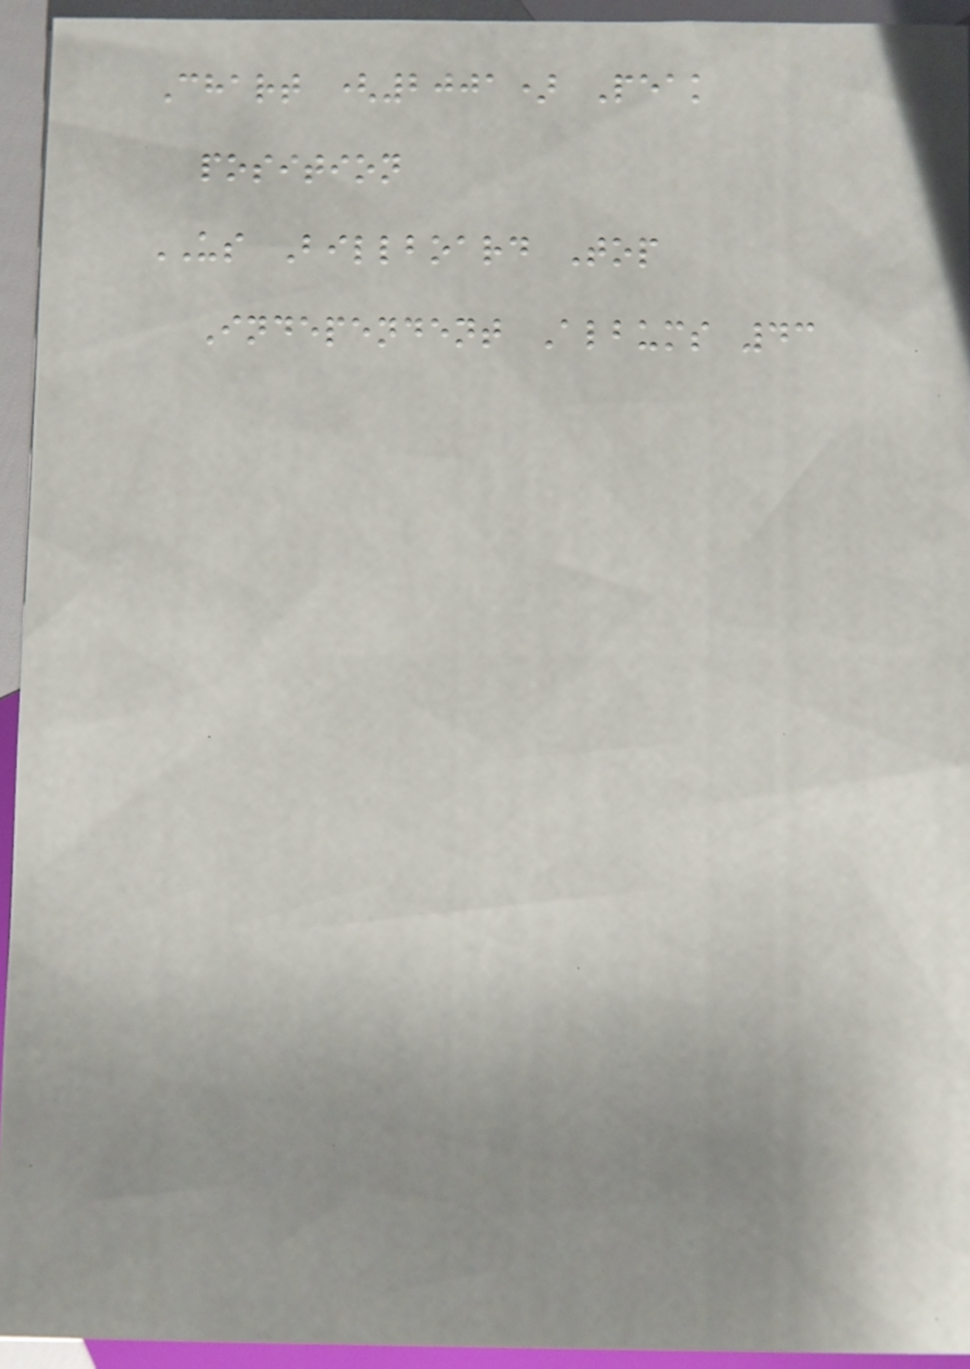Chart (2001) Peak
position
US Billboard Top
Independent Albums 43
